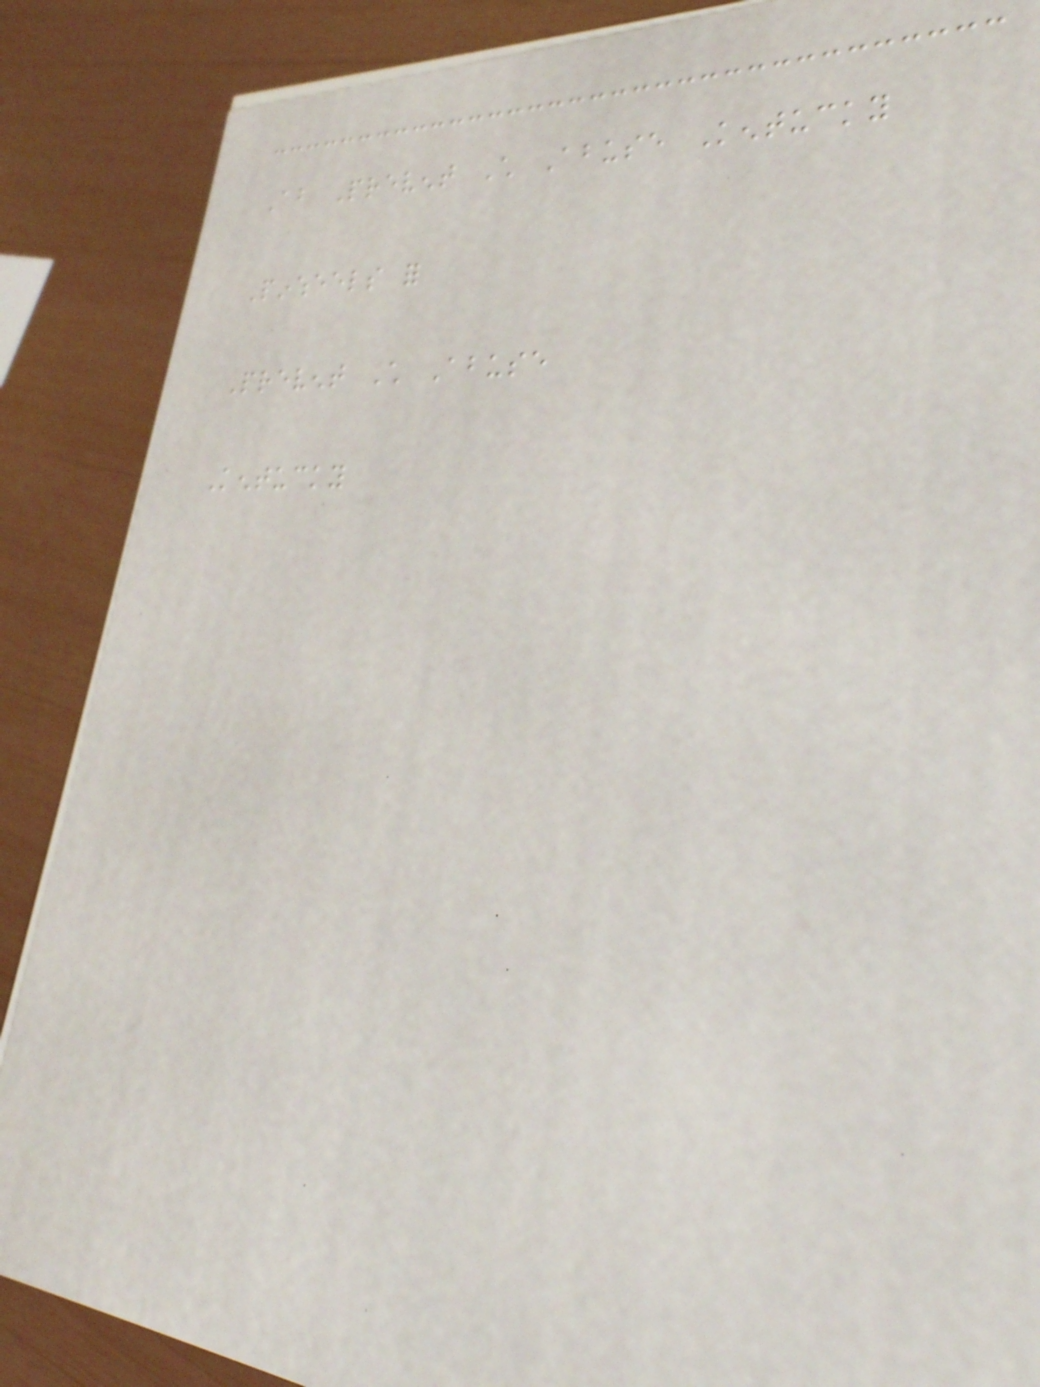About Prevent Child Abuse Kentucky
Pinwheels for
Prevent Child Abuse
Kentucky
